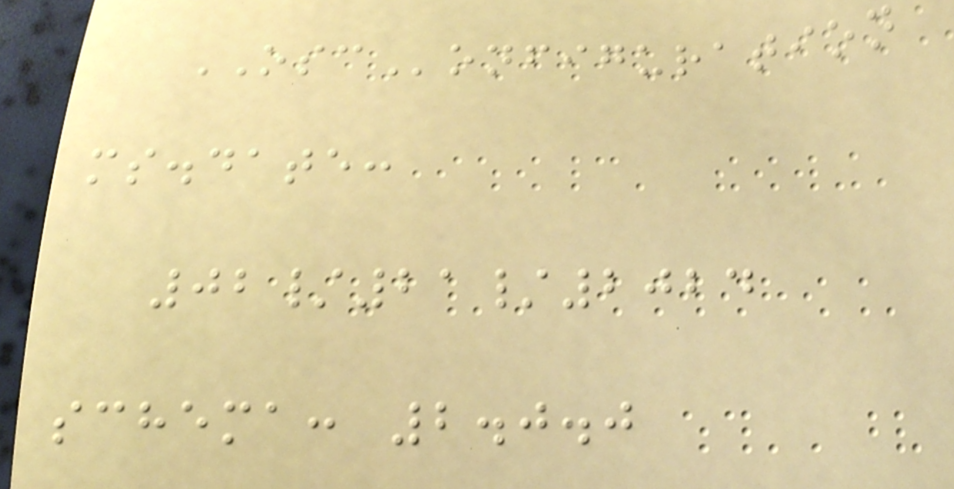OSConfiguration
ms.date:
02/21/2024
schema: 2.0.0
